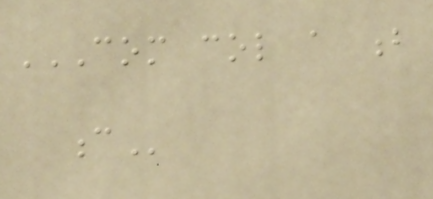COM COL A B
C
